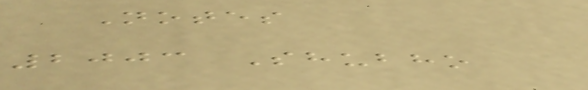Notes
2003 Shubho
